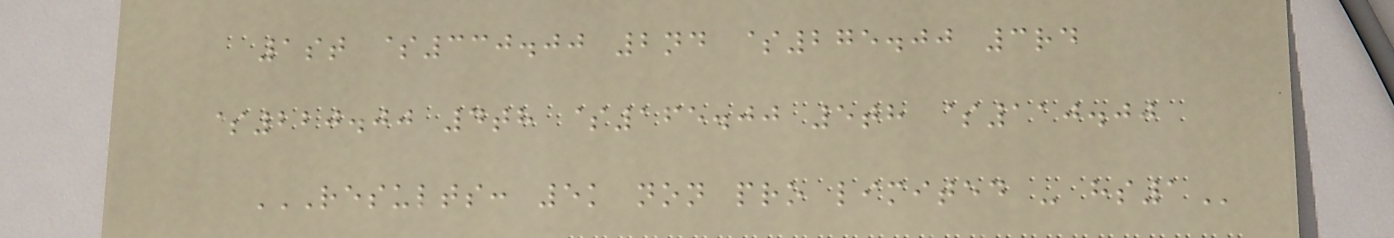1st $330.00 2nd $275.00 3rd
$220.00 4th $165.00 5th $110.00
RESULTS: 5K NON PRO LIMITED - HS1
